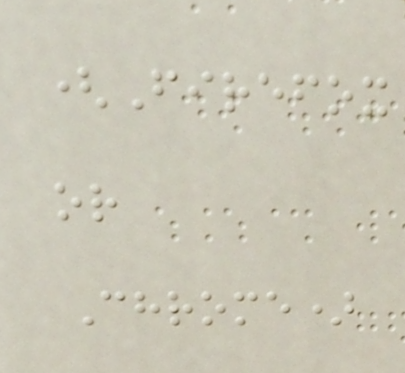(Firefox
or
Chrome)
